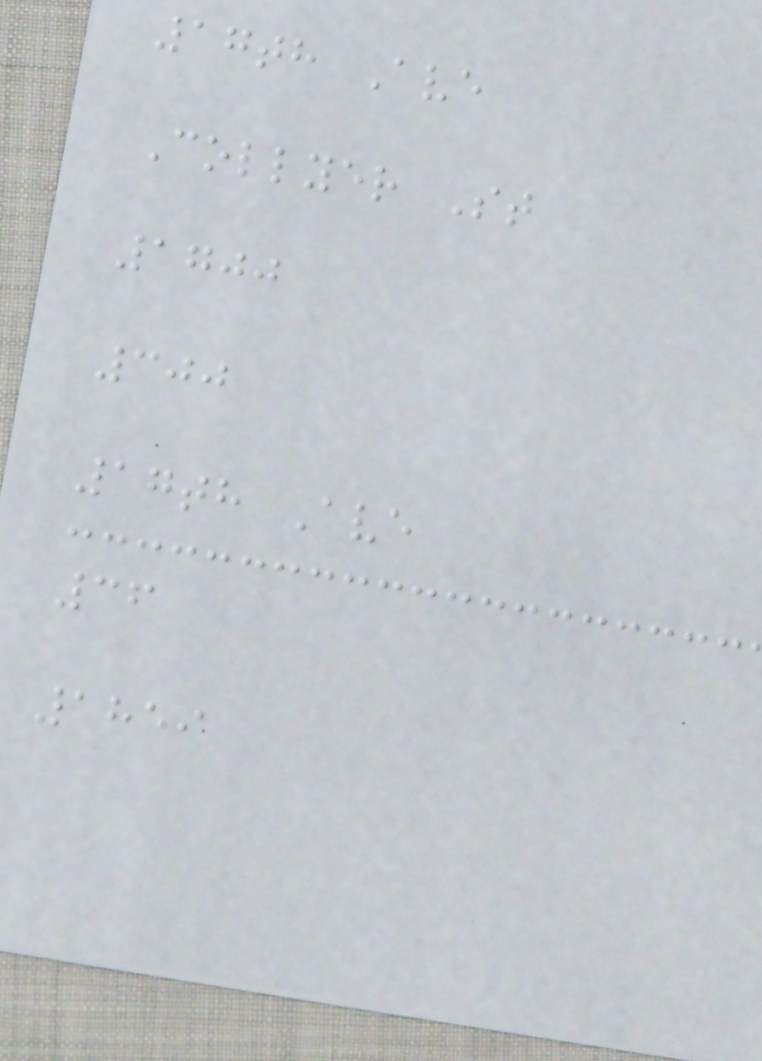17th Ave
Collyer St
1700
300
17th Ave
36
1859
